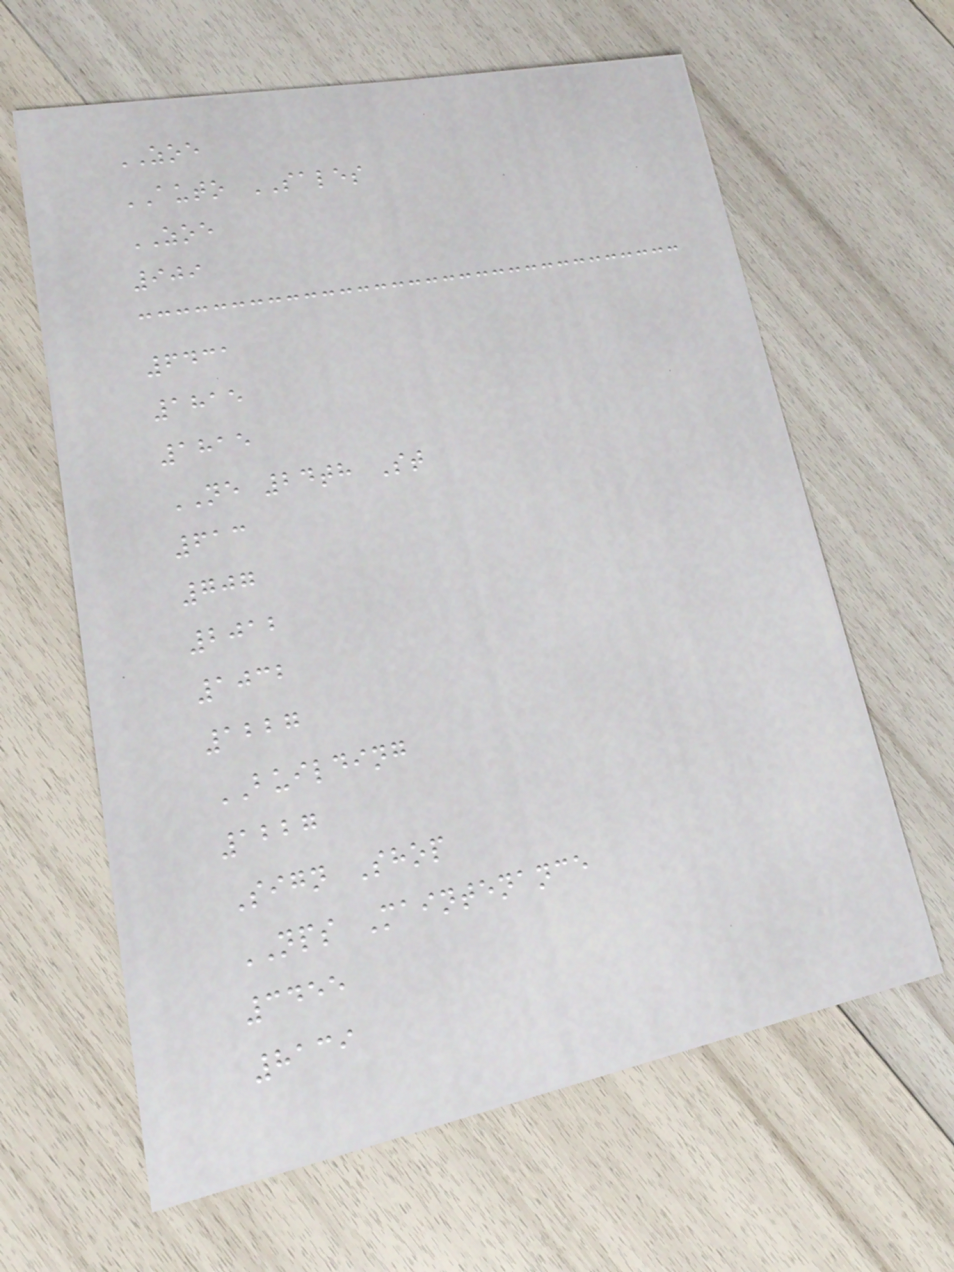ZOE
AUTO SALES
ZOE
909
6431
1815
1815
NE 24th St
613
707
2012
1032
1227
BUILDING
1227
Sign Shop
NPS Maintenance
3455
8139
